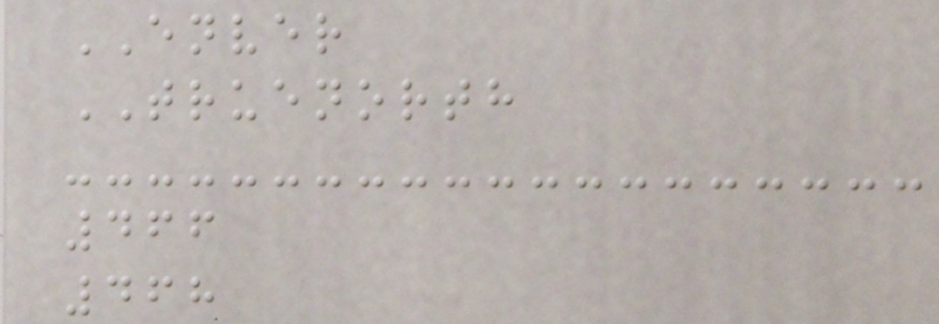ENVER
TRUENORTH
466
468
